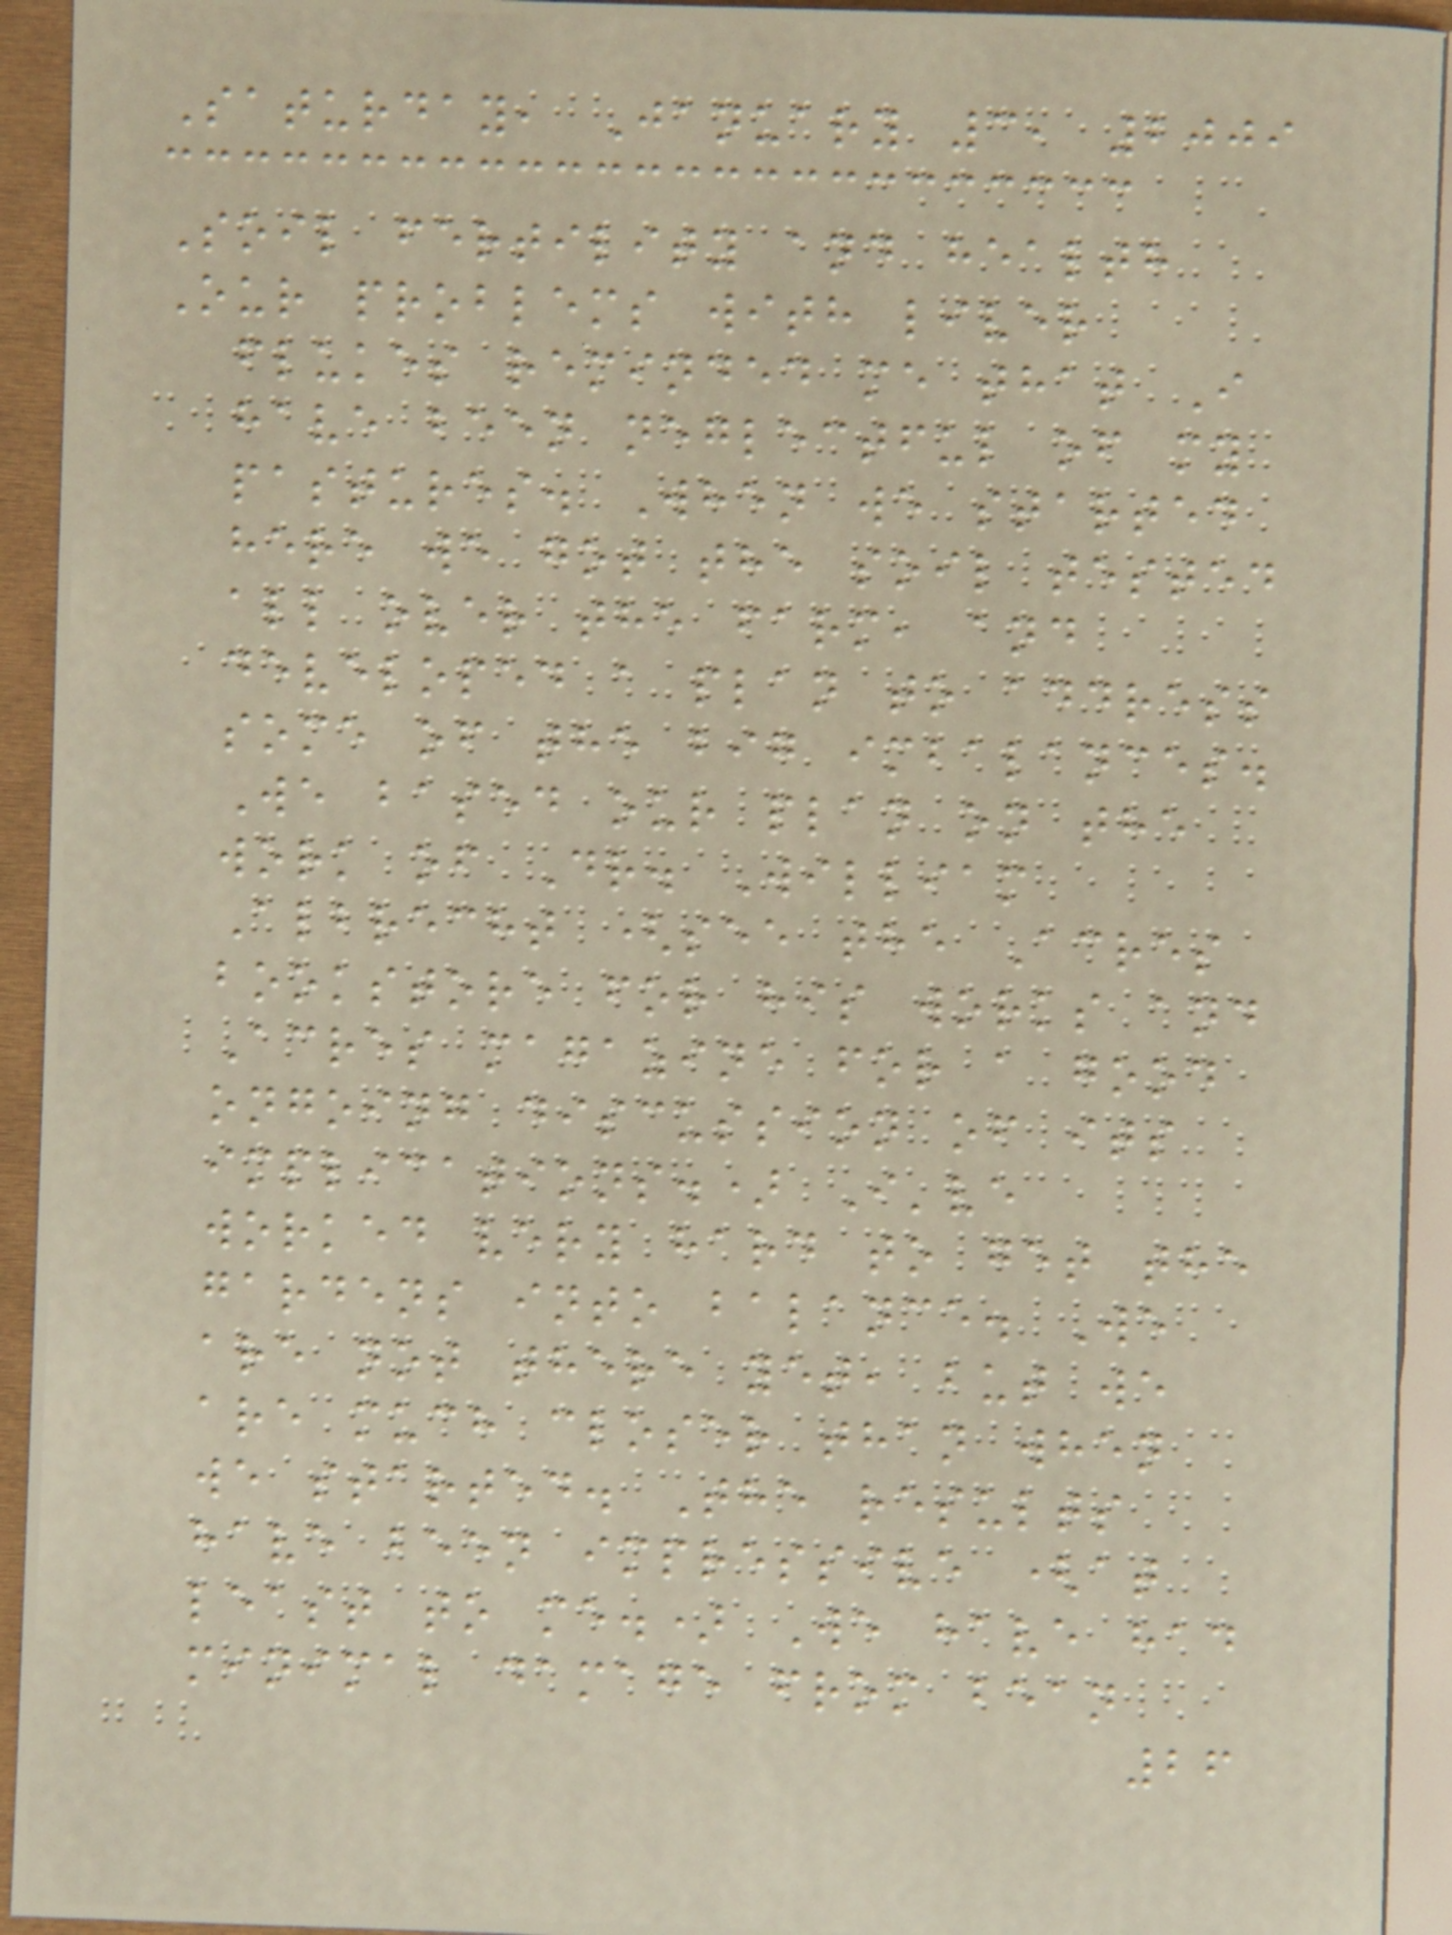Saturday, January 3, 2009
Soil fertility and health
Our problems with liver
flukes reminded me that I
have been neglectful of my
pastures. When we started
here we got the soil tested
all over the farm, and
developed a plan to address
some of the big imbalances.
We based our plan on the
work of Dr. William
Albrecht (see the Acres
bookstore for his works and
Acres magazine for a good
ongoing discussion of its
implications.) I've
worked very hard to get the
gardens into balance. We
are not there yet, but we
are much closer than when
we started. The results
have been impressive (at
least to me.) We have had
minimal damage from bean
26
